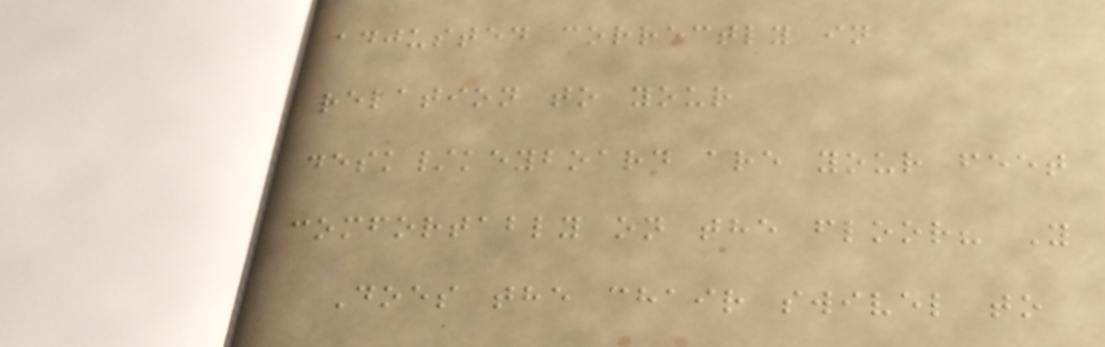adjusted correctly in
relation to your
desk/keyboard are your feet
comfortably on the floor? Y
Does the chair swivel to
